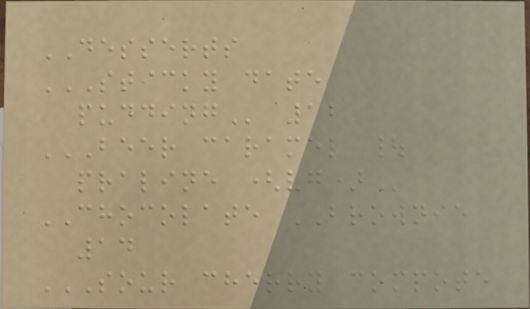DESSERTS
STICKY DATE
PUDDING 12
BEER CARAMEL |
PRALINE (VG)
CHOCOLATE BROWNIE
14
SOUR CHERRY COMPOTE
